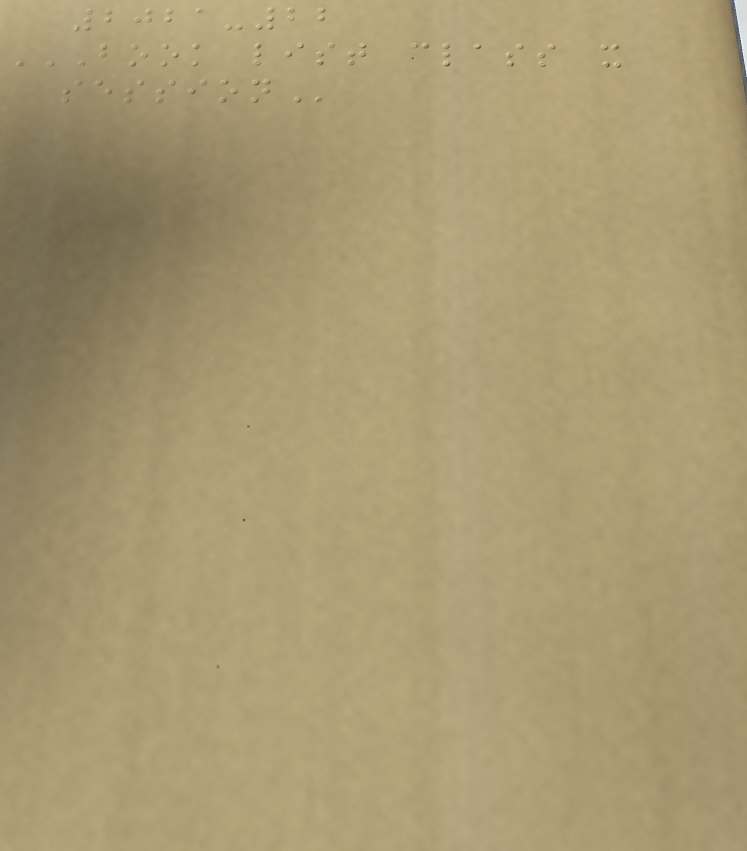2021-22
BOOK LIST CLASS X
SESSION
